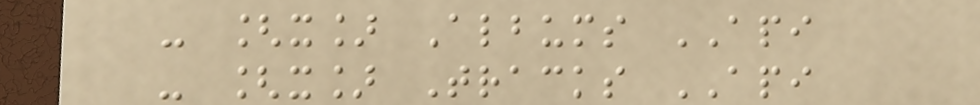- [x] Albums API
- [x] Tracks API
